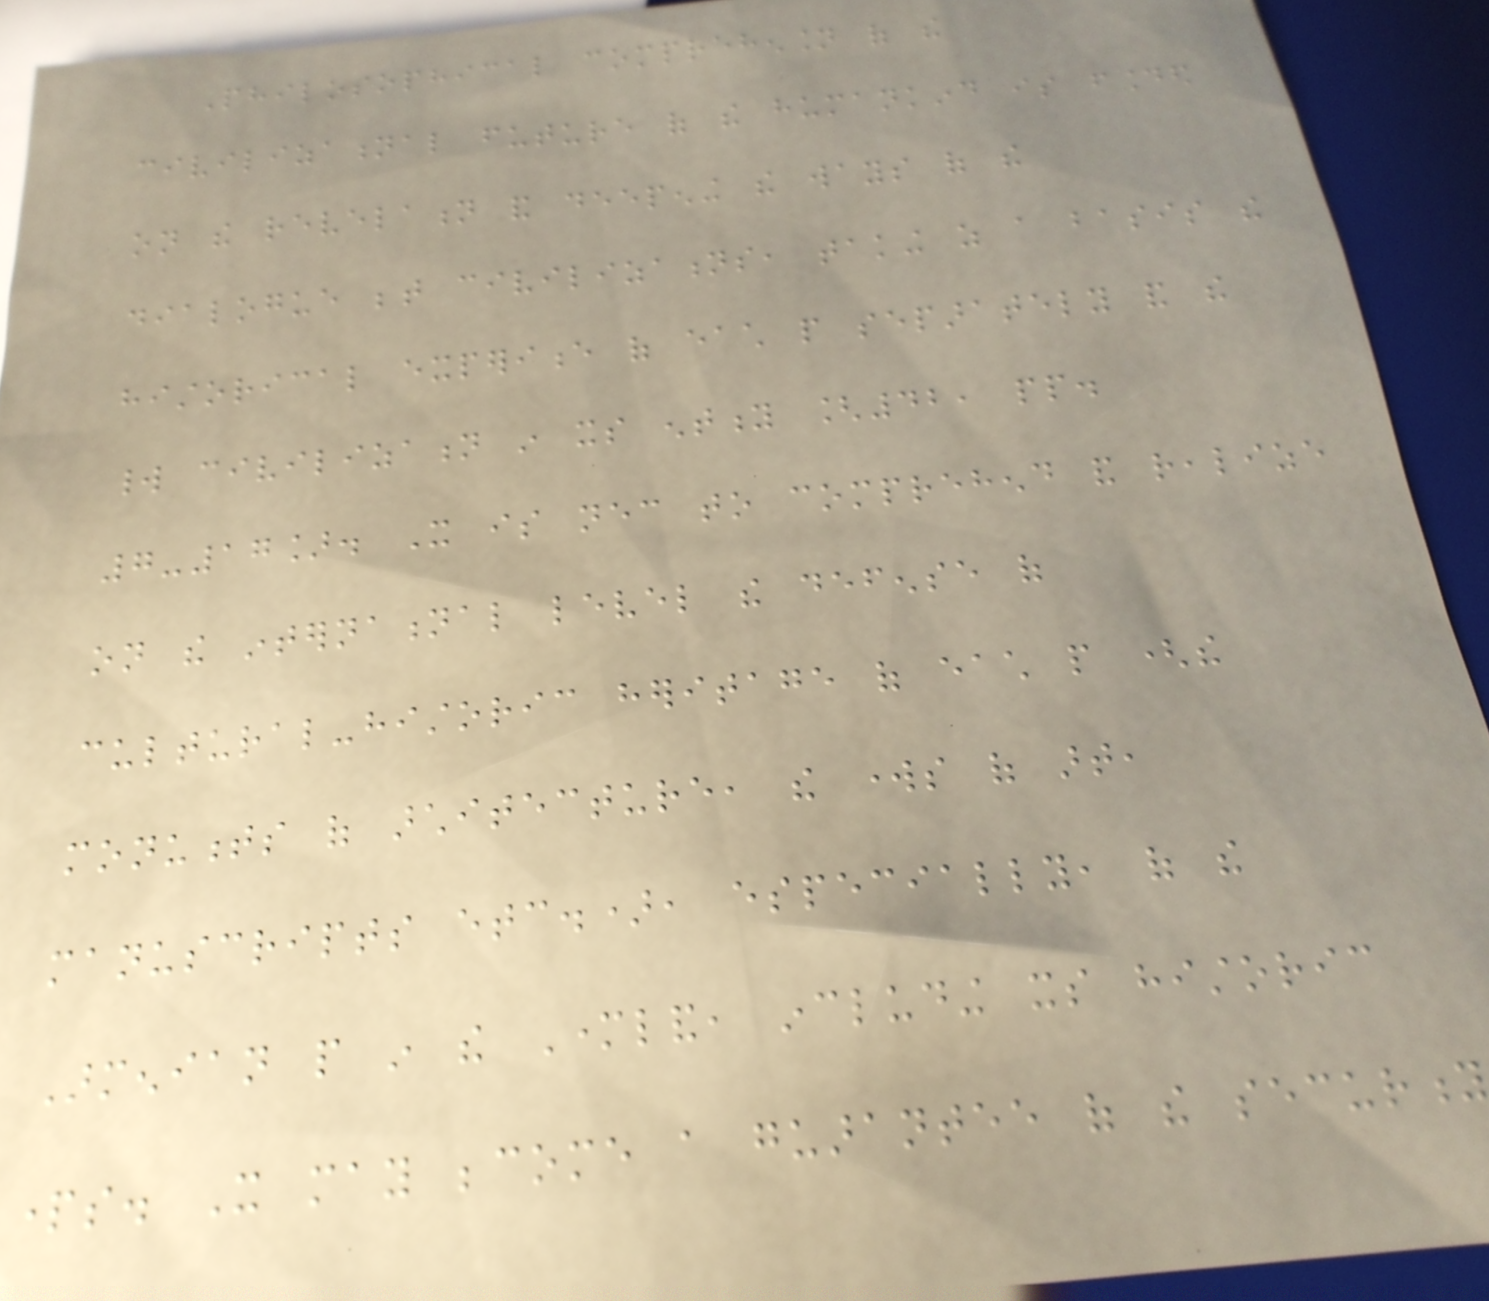Philosophical comprehension of the
civilizational future of the humankind is founded
on the revelation and deepening the ways of the
dialogue between civilizations, taking as a basis the
historical experience of each people separately and the
world civilization in its entity [42, pp.
7-17]. It is necessary to comprehend and realize
on the international level the defense of
cultural-historic heritage of each people (the
monuments of architecture, the works of art,
manuscripts etc.), especially, of the
Armenian people in the Motherland, including its historic
parts. It may become a guarantee of the security
